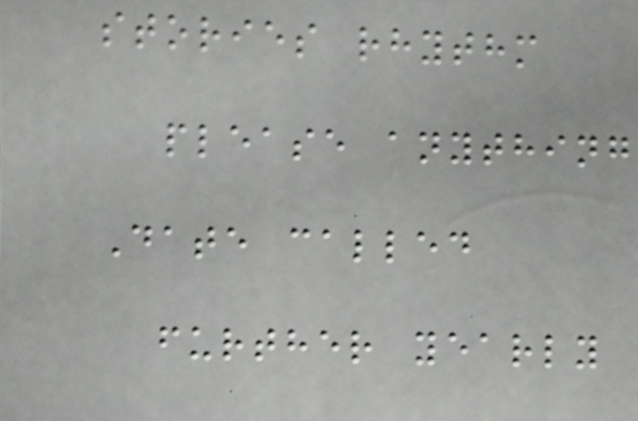stories rhythm
please anything
Date called
further yearly
